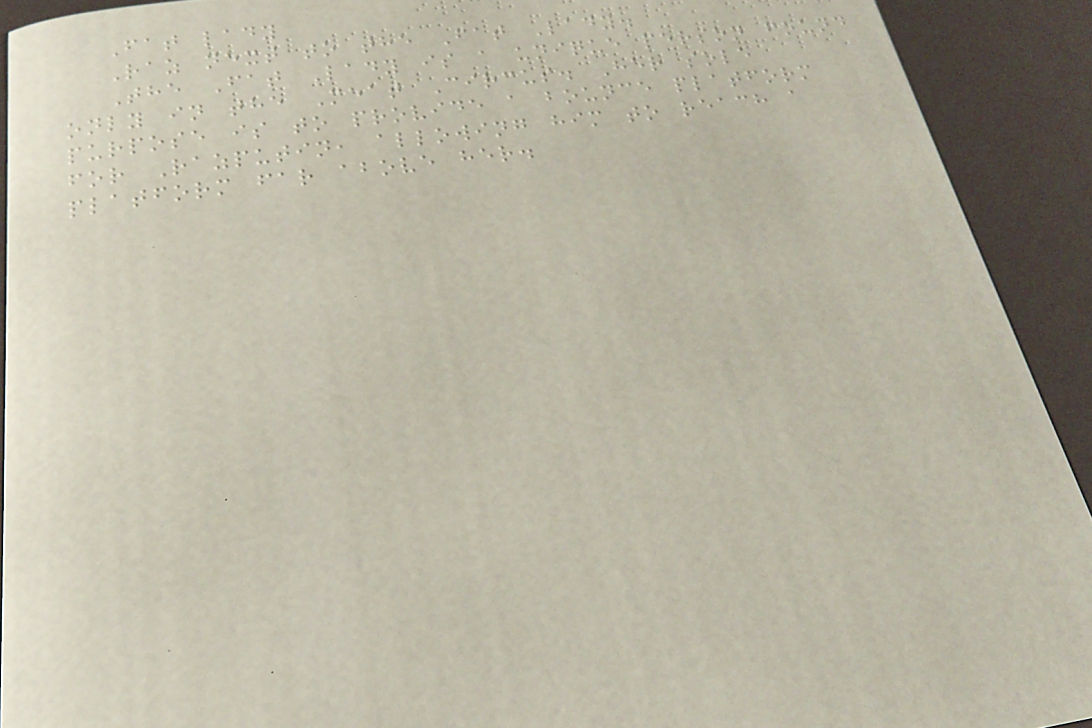Fat lady
Raz next to the Fat Lady.
The Fat Lady is a unique person found
only in the Meat Circus. Her sole
purpose is to provide a bounce platform
for Razputin, allowing him to reach a
platform far above her.
